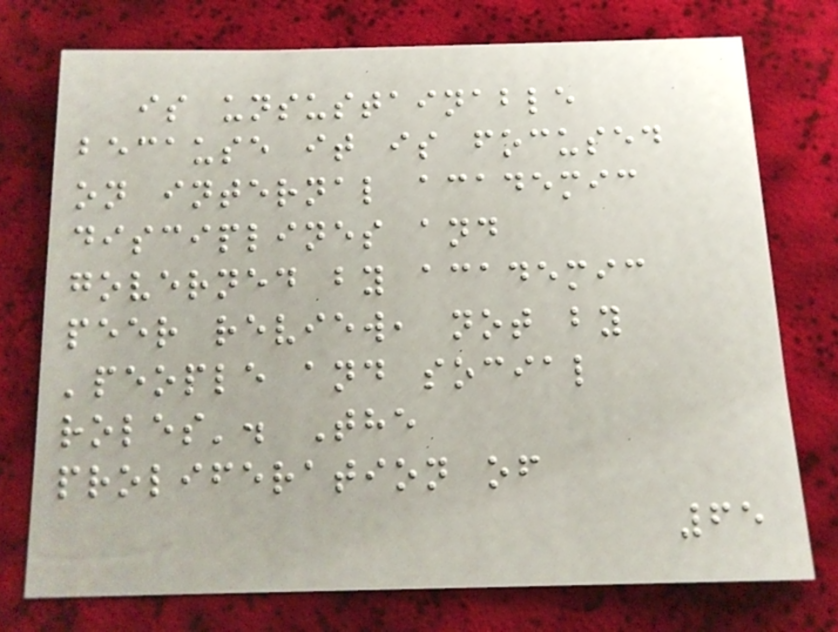is unsustainable
because it is focused
on internal academic
disciplines and
governed by academic
peer review, not by
'people and social
roles'. The
proliferation of
65
